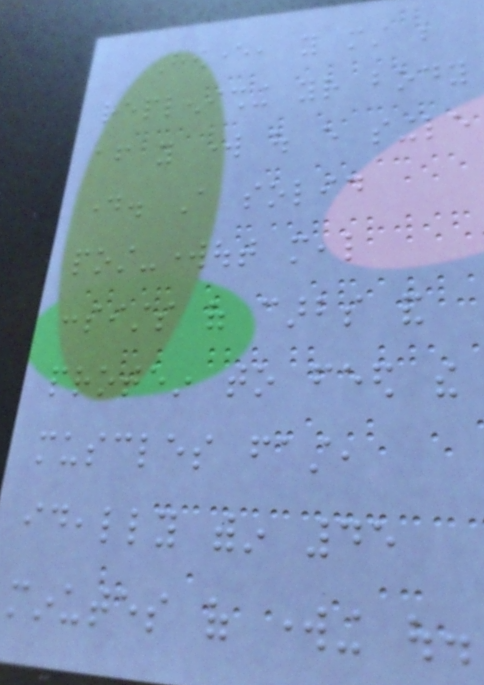However, you must be
replenishing your body
after you work out every single
day. A solid
post-workout meal
consists of carbs and
protein to feed the
muscles fast,
ideally within 45
minutes of working out.
